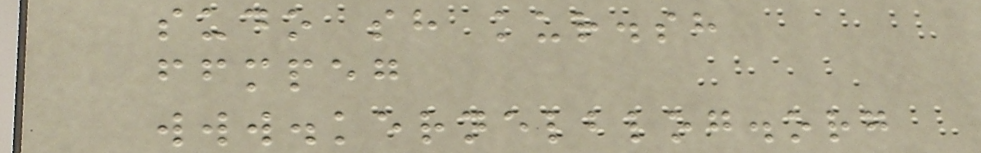sudo sh kur.sh
ffmpeg
www.kernelblog.org
